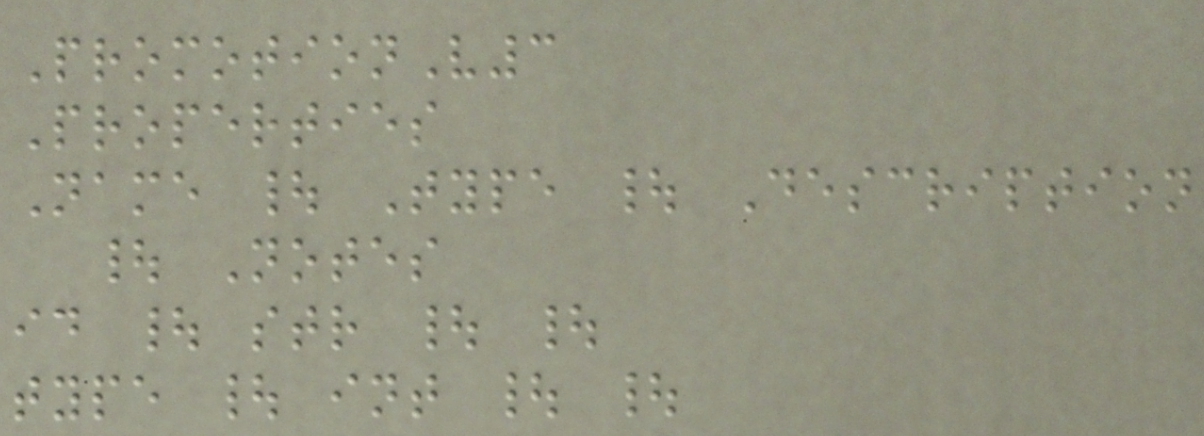PromotionV3
Properties
Name | Type | Description
| Notes
id | str | |
type | int | |
